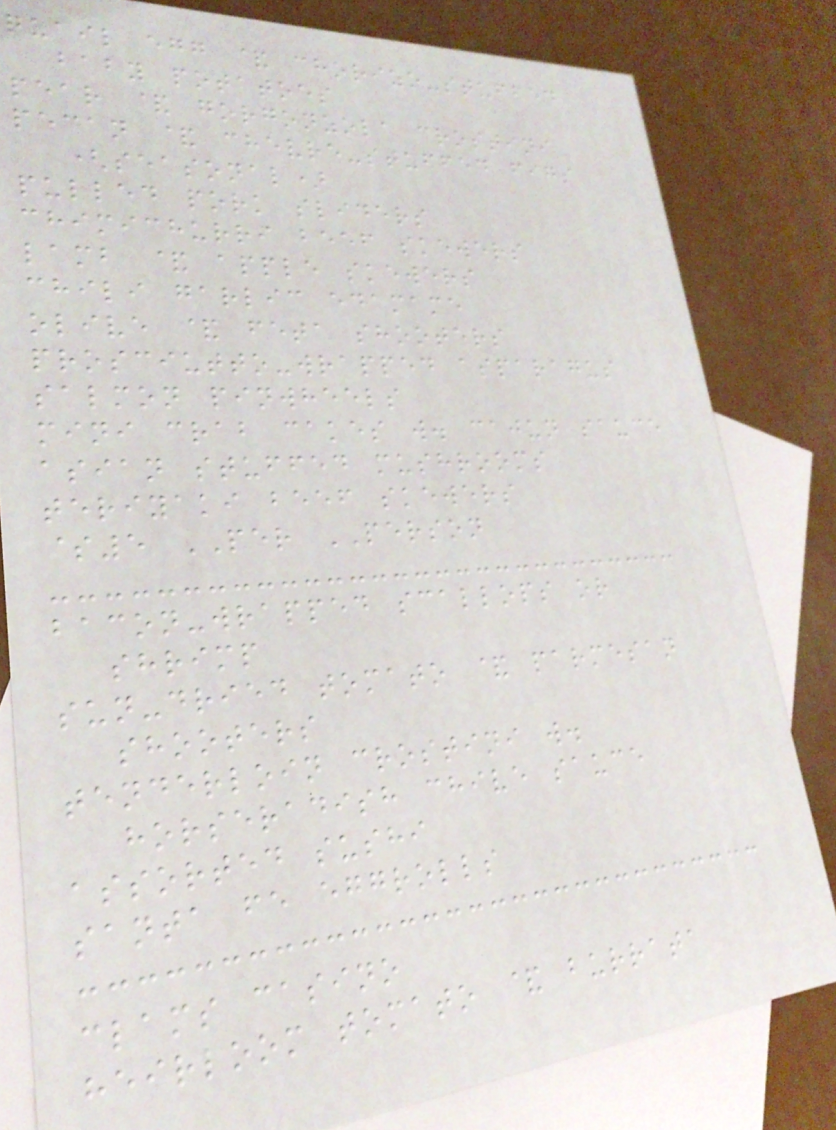quail egg & chorizo-stuffed
baby potatoes
pear & gorgonzola crostini
pecan & chevre-stuffed figs
(seasonal)
pulled pork sliders
chimichurri beef skewers
lamb & apple skewers
chili garlic edamame
olive & feta shooters
prosciutto-wrapped asparagus
salmon pinwheels
mini crab cakes w. cajun sauce
asian stuffed mushrooms
teriyaki beef skewers
$5 PER PERSON
bacon-wrapped scallops or
shrimp
sun-dried tomato & parmesan
shooters
tenderloin crostini w.
horseradish chive sauce
assorted sushi
santa fe eggrolls
clams casino
heirloom tomato & burrata
